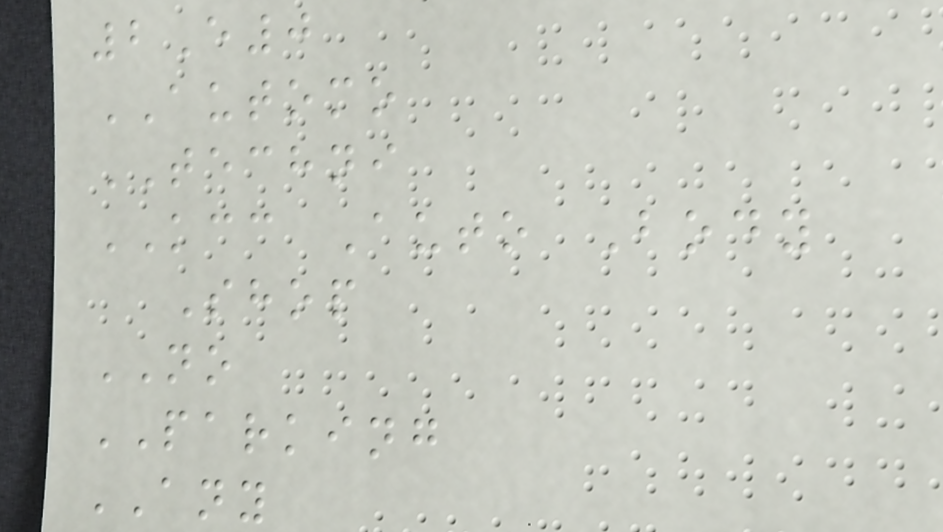2E0
AUTOMO
TECHNI
KCC Auto Body
Shop
NO
PARKING
ANY
